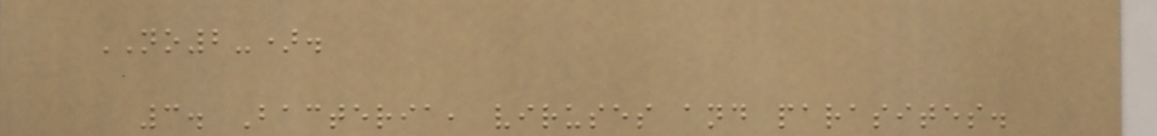NO2-).
3. Bacteria, viruses and parasites.
